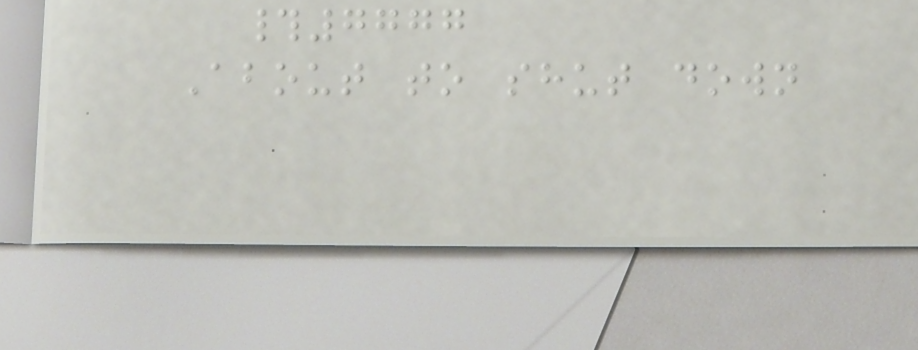#7777
About to shut down
